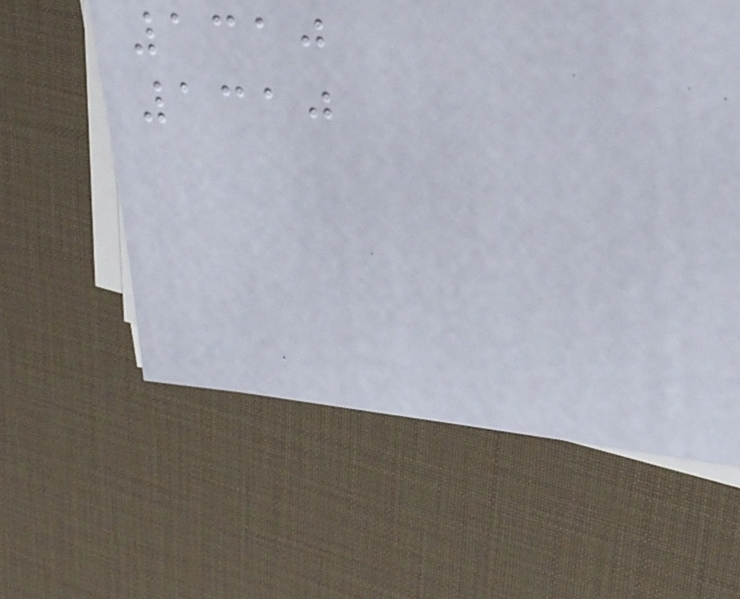1310
1310
